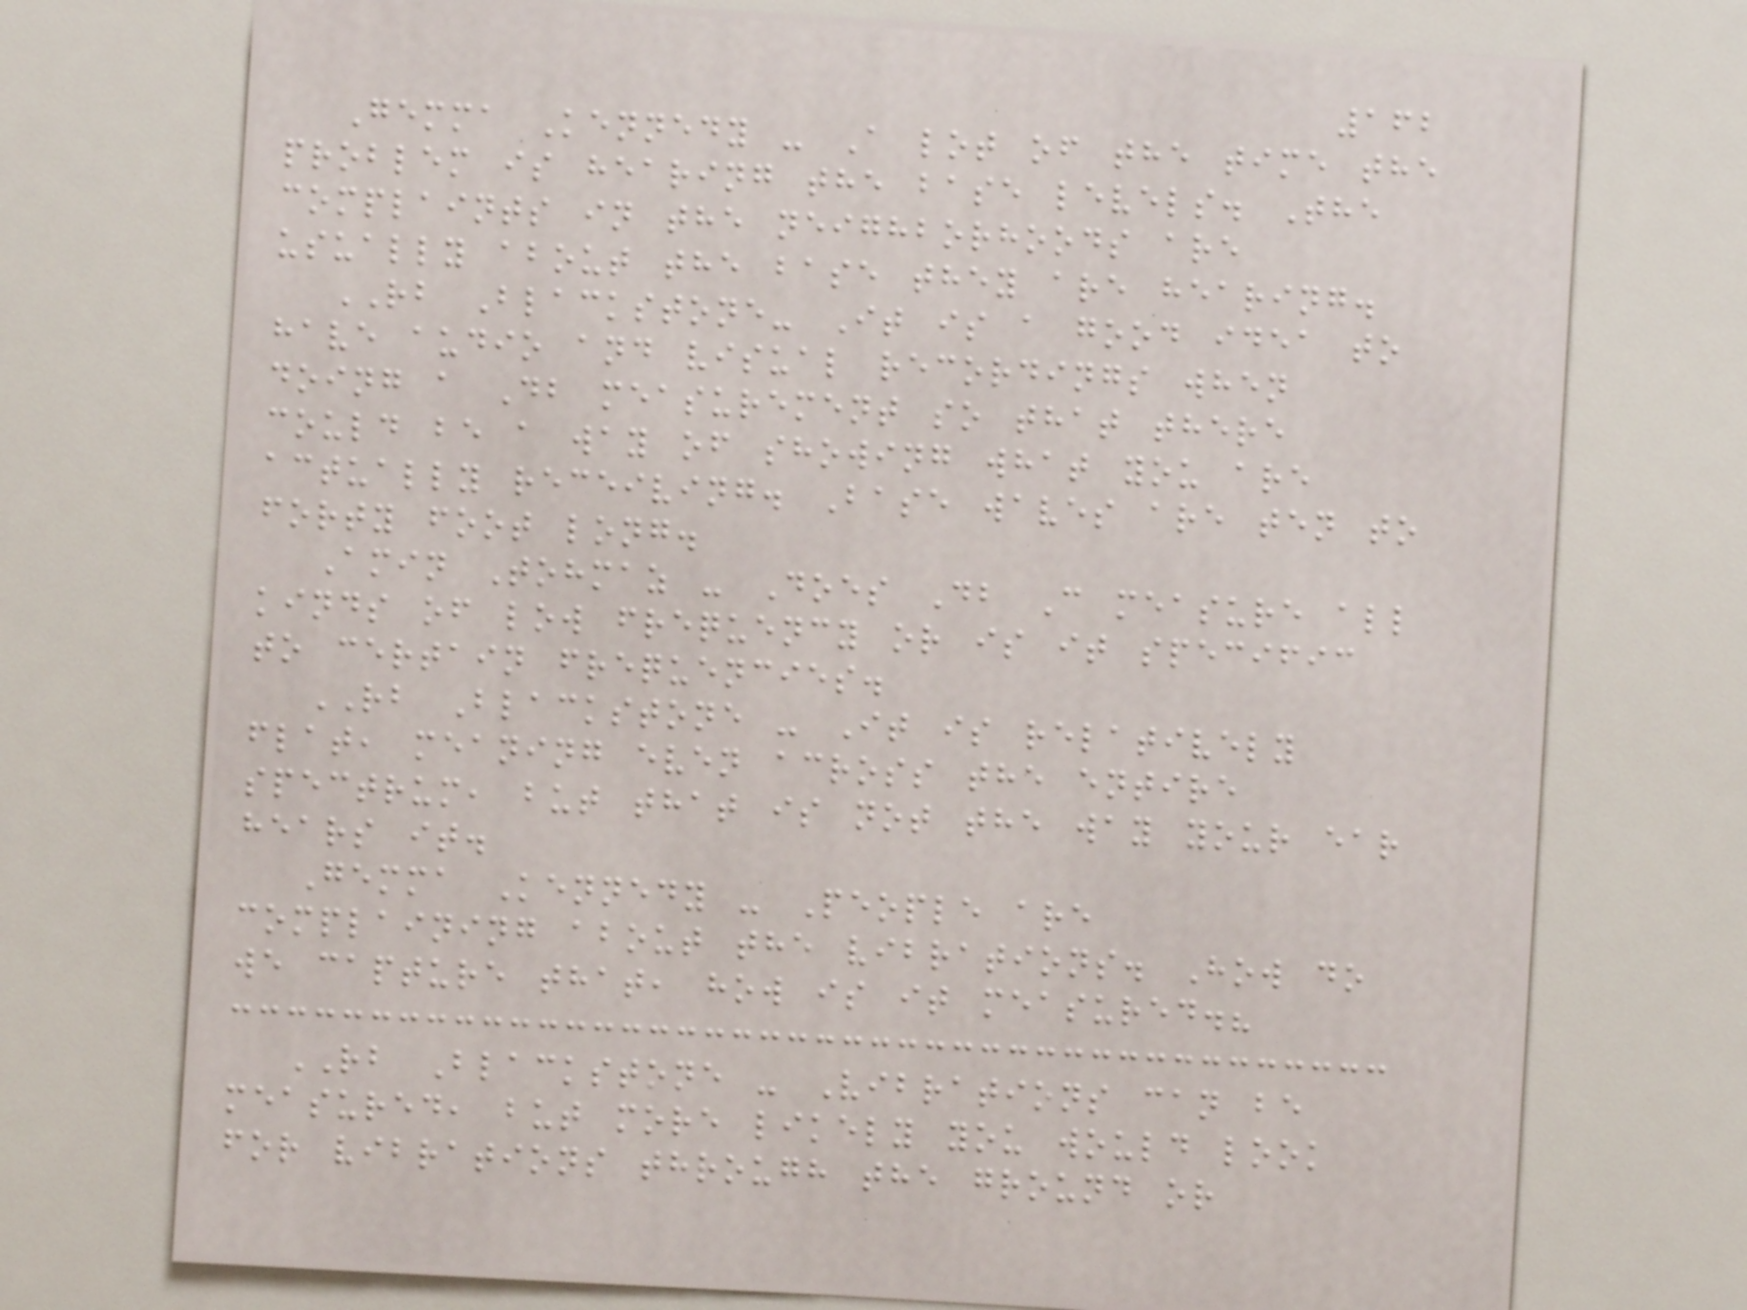162
Gemma Kennedy - A lot of the time the
problem is hearing the base levels. The
complaints in the neighborhoods are
usually about the base they are hearing.
RB Blackstone- It is a good idea to
have audio and visual recordings when
doing a Db measurement so that there
could be a way of showing what you are
actually receiving. Base waves are ten to
forty foot long.
Amin Tohmaz - Does Db C measure all
kinds of low frequency or is it specific
to certain frequencies.
RB Blackstone - It is relatively
flat, meaning even across the entire
spectrum, but that is not the way your ear
hears it.
Gemma Kennedy - People are
complaining about the vibrations. How do
we capture that, how is it measured.?
RB Blackstone - Vibrations can be
measured, but more likely you would look
for vibrations through the ground or
